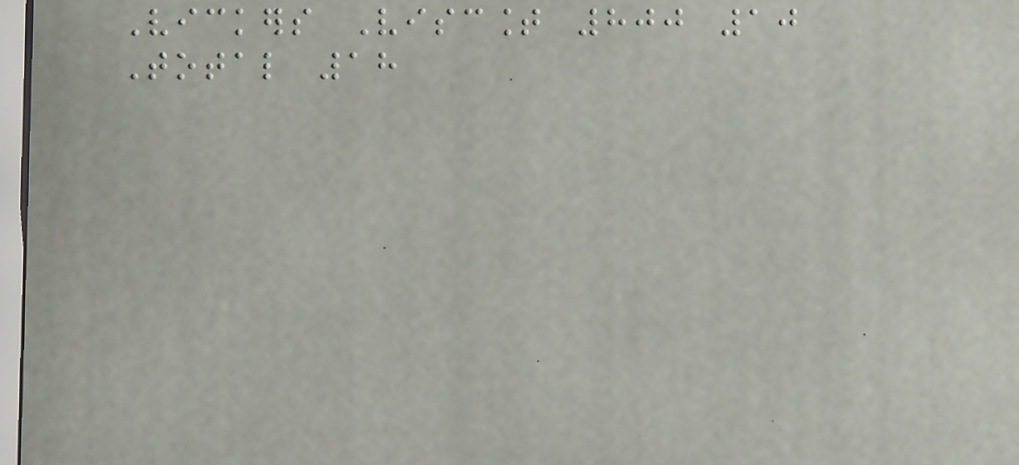Vickers Viscount 800 10
Total 18
